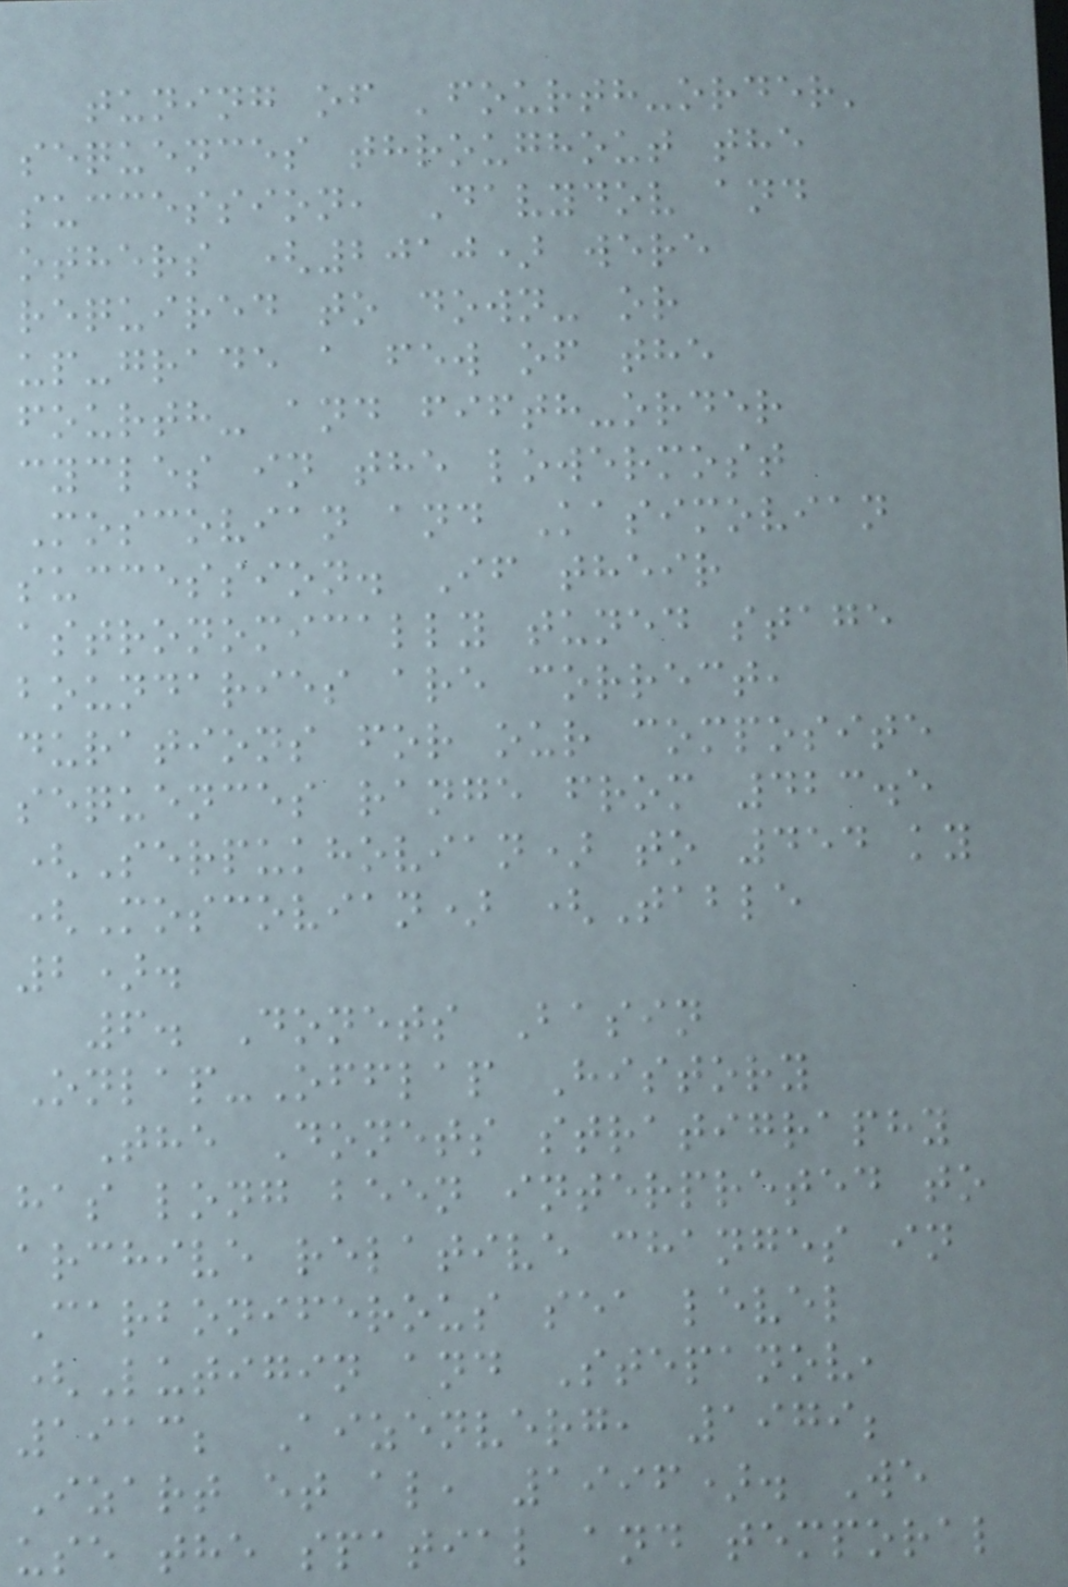tuning of 'fourth-order'
sequences throughout the
succession, Davydov and
others (2010) were
required to down- or
up-grade a few of the
fourth- and fifth-order
cycles in the lowermost
Moscovian and Kasimovian
succession. If their
astronomically tuned stage
boundaries are correct,
durations for our composite
sequences range from 423.5
(Serpukhovian) to 454 ky
(Moscovian) (Table
2).
6. Donets Basin
Onlap-Offlap History
The Donets stratigraphy
has long been interpreted to
archive relative changes in
Carboniferous sea level
(Lutigin and Stepanov,
1913; Aizenverg, 1979;
Izart et al, 1996). We
use the spatial and temporal
